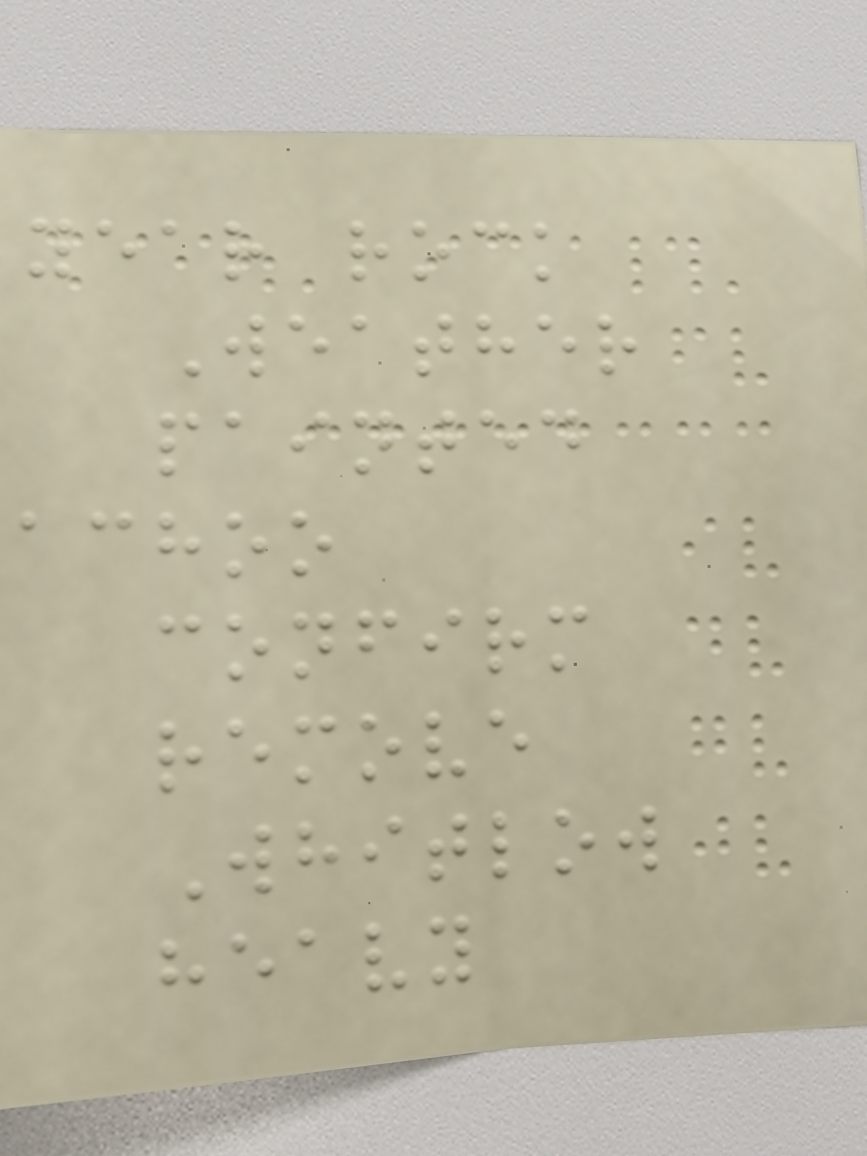year rock
Weather
painted
achoo
confirm
remove
Whitlow
heavy
